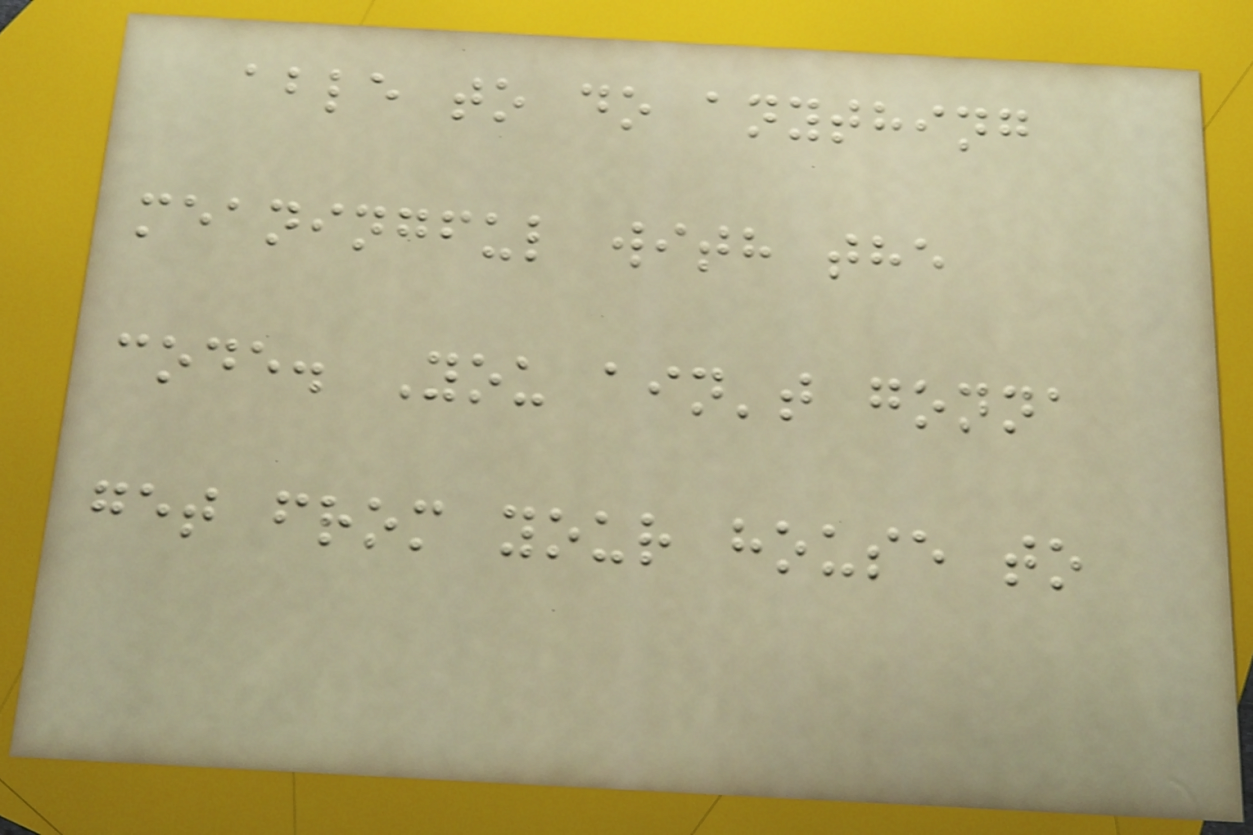able to do anything
meaningful with the
code. You ain't gonna
get from your house to
